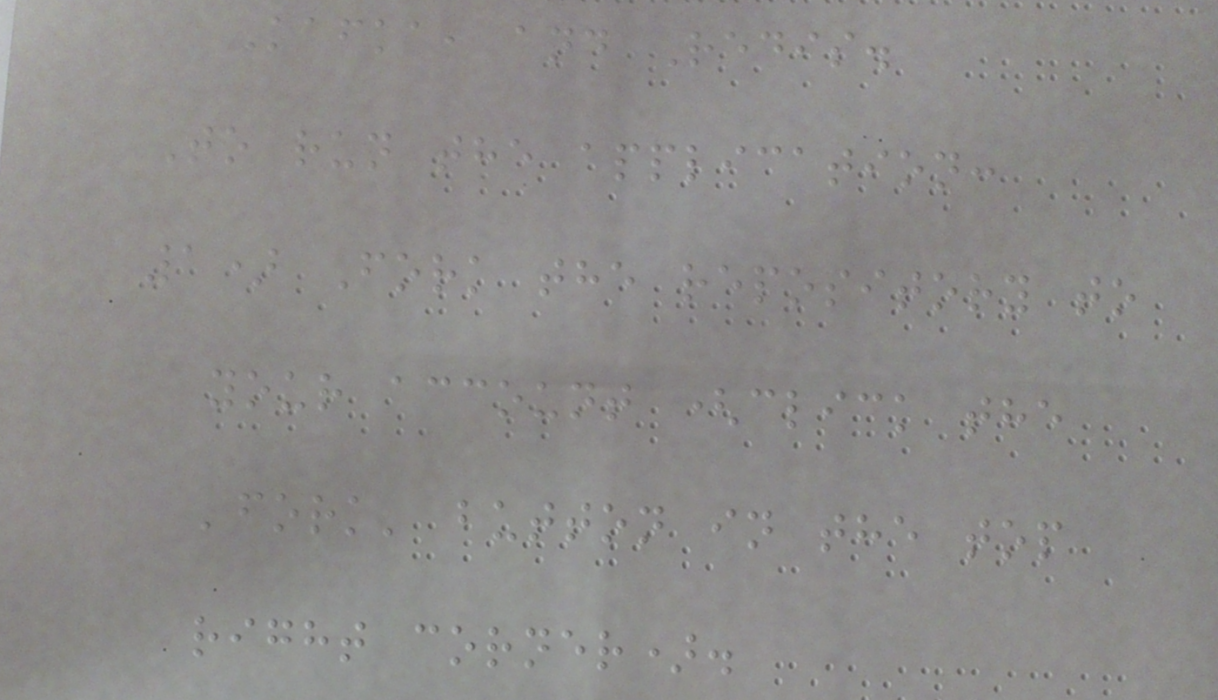Kafka, and Redis.
To run the application:
1) Fork the repository to
your account (click the
'fork' button in the top
right corner).
